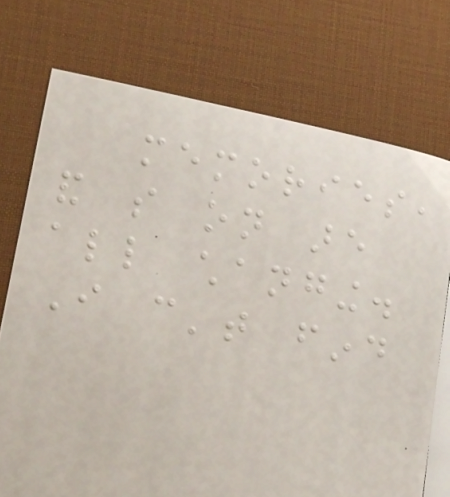memories,
and so on are
all changing.
I can't find
